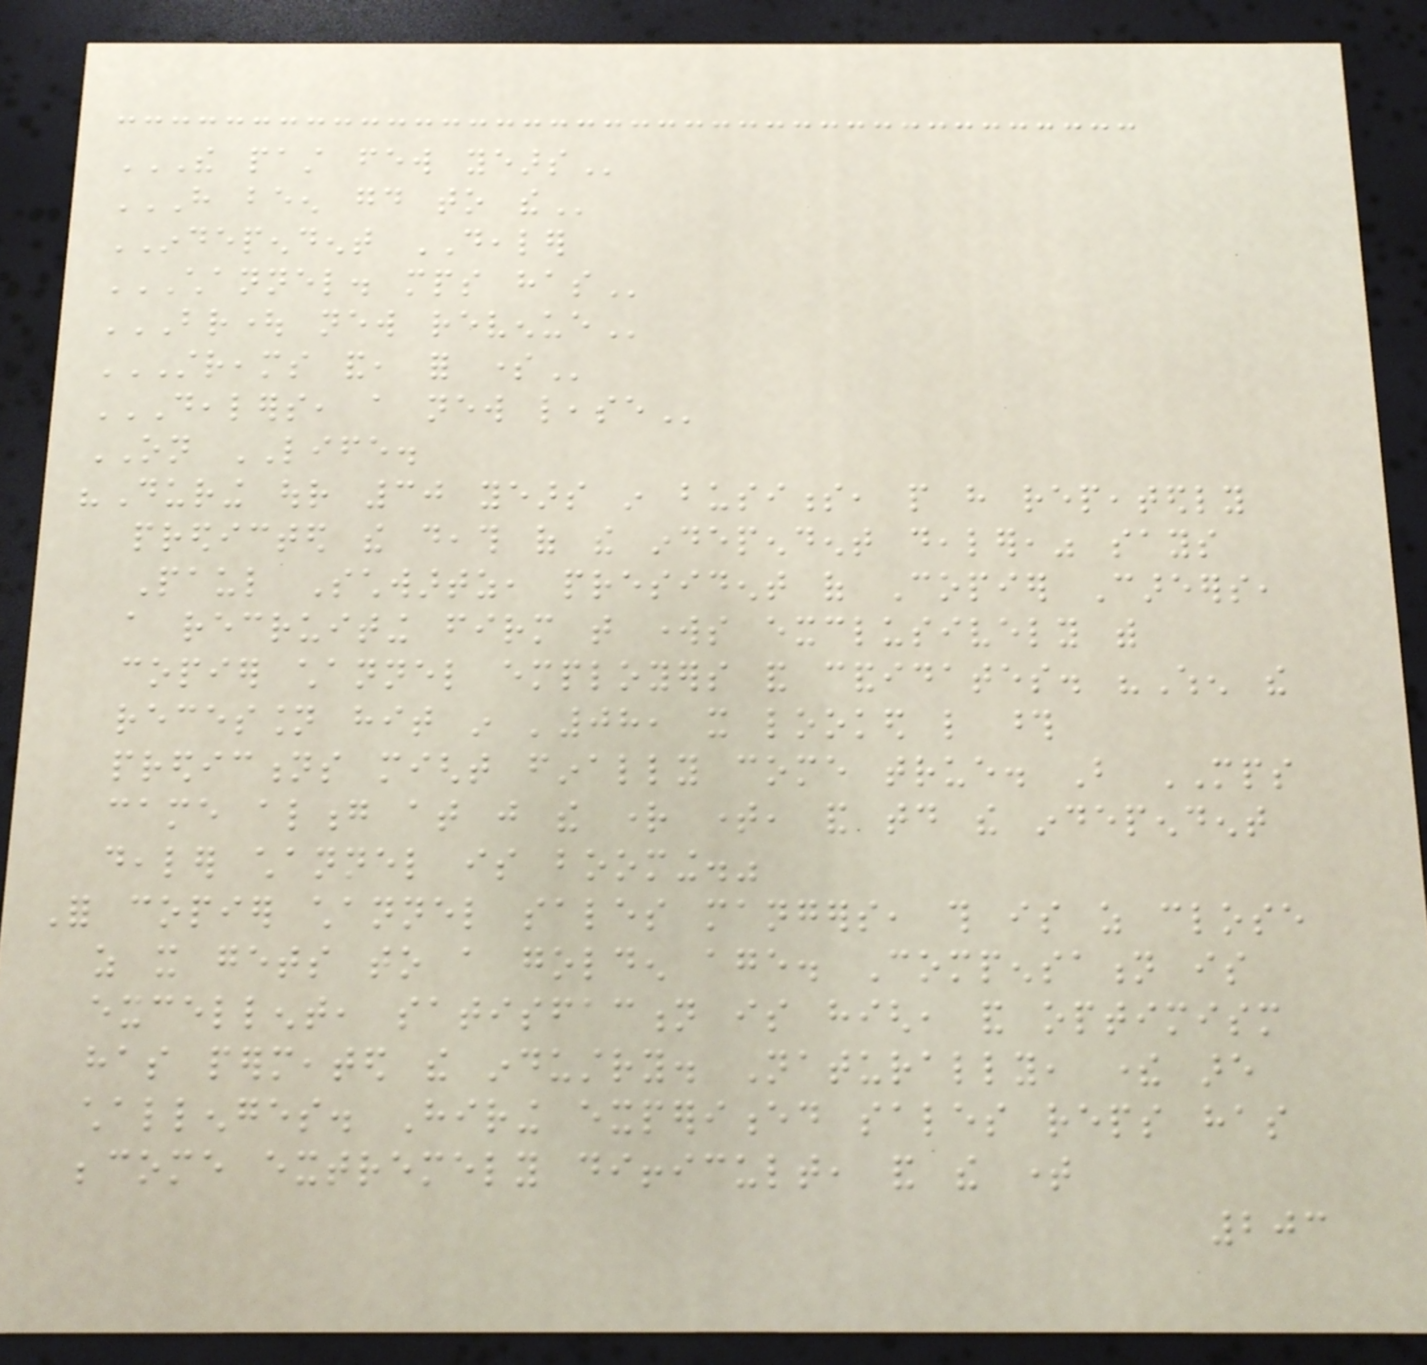THE PAST FEW YEARS
HAVE BEEN GOOD TO THE
INDEPENDENT DEALER
CHANNEL. MPS HAS
BROUGHT NEW REVENUE
STREAMS AND, FOR SOME
DEALERS, A NEW LEASE
ON LIFE.
"During our 30 years in business, people have repeatedly
predicted the death of the independent dealer," says
Paul Schwartz, president of Copier Careers,
a recruiting firm that works exclusively with
copier channel employers and candidates. "When the
recession hit in '08, it looked like those
predictions might finally come true. But MPS
came along at just the right time, and today the independent
dealer channel is booming."
For copier channel sales mangers, this is as close
as it gets to a golden age. Compensation is
excellent, satisfaction is high, and optimism
has permeated the industry. Naturally, there are
challenges. Hiring experienced sales reps has
become extremely difficult, and the time
203
